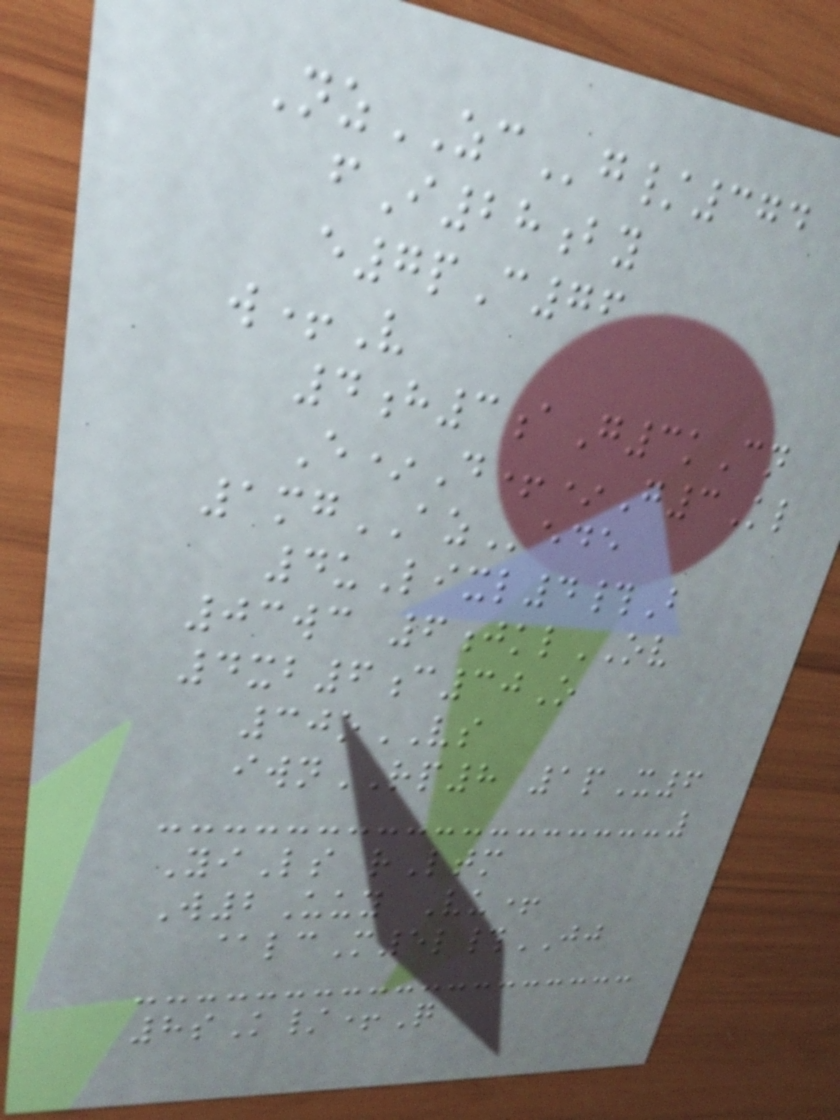NzZCg/374
fI28by
e7pC76
w+V
4h3aG3kCn
E*D+*G3Kl
1mgAZede
4uLixl4#B
03wc 6jklOV
4xb6c30O
30oVS
iwnRP8 1pX6
YiLs rLtm
W2Uuy Vu+
@lcM5l#JJ
8sK/+Q
